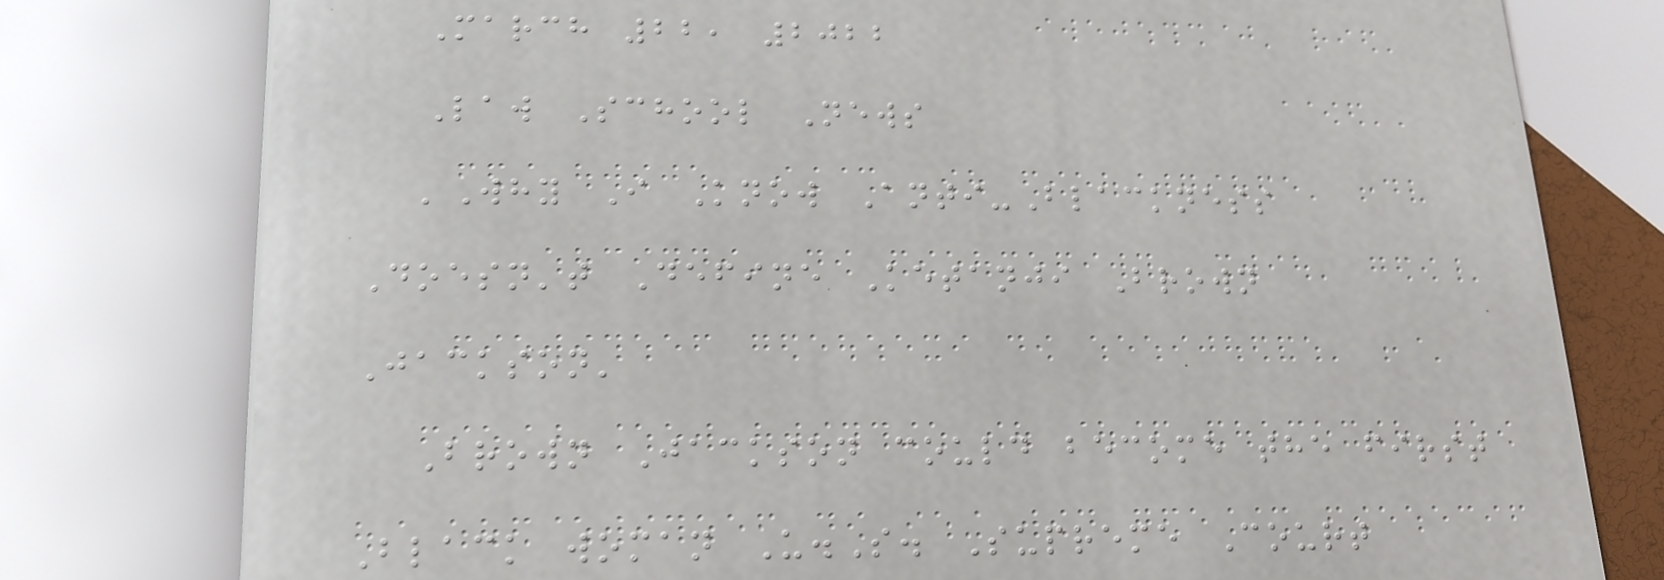March 22, 2022
Law School News
'Why I Know Anti-Blackness
Doesn't Define Ketanji Brown
Jackson'
Brown Jackson could become the first
Black woman U.S. Supreme Court
